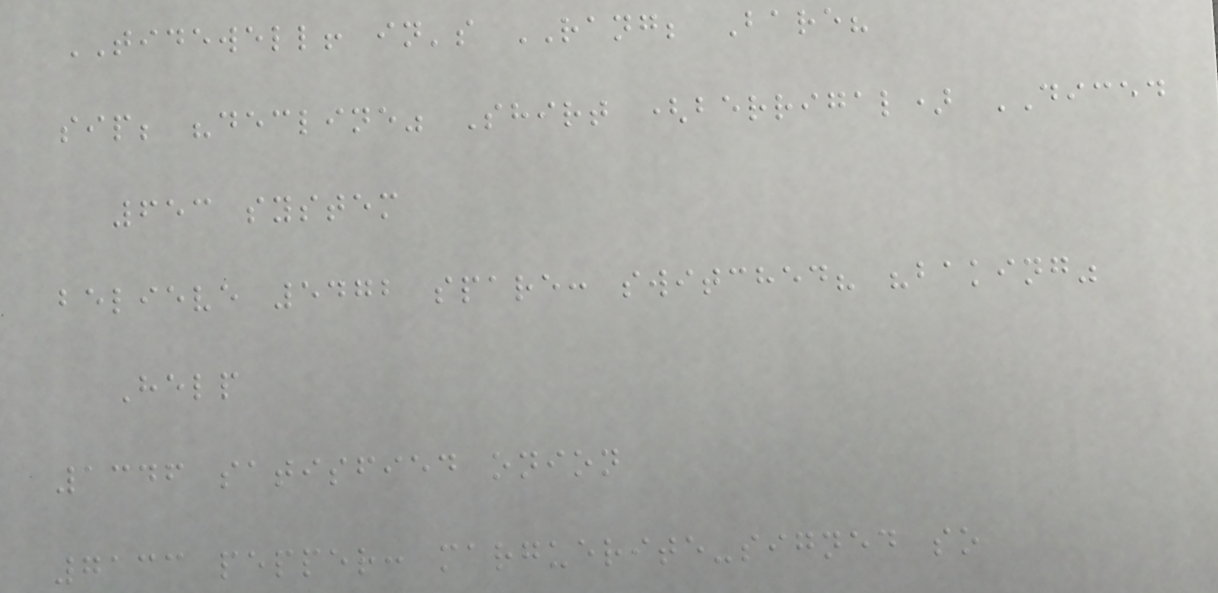TIDEWELL! in's RANG; Bare?
sip; "decline" Shirt (berrigal) DICED
653 system
believe 5472 spare: switched? "baking"
Help
1346 satisfied onion
7133 pepper: marguerite-signed so
